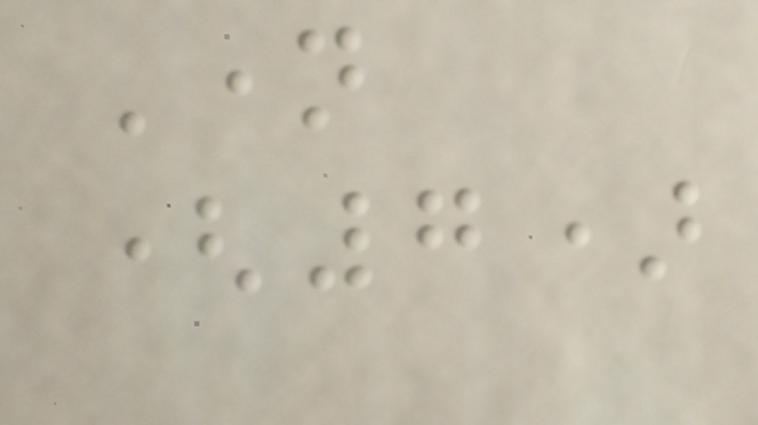Name
(7)
